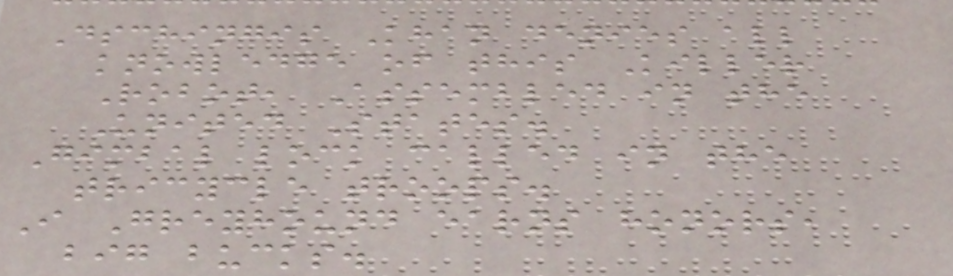Dschingis Khan denies all
knowledge of this Killer
Robot, Assembled in the
United States.
Gimbal lock called in the
tricycle troops.
I Greyhound earns honors,
big bucks.
